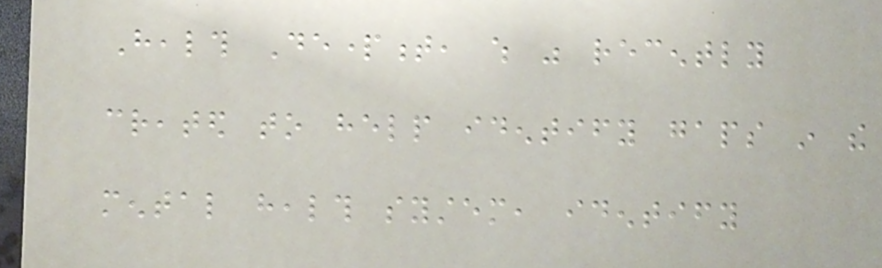Health Department, which was recently
created to help identify gaps in the
mental health system, identify
